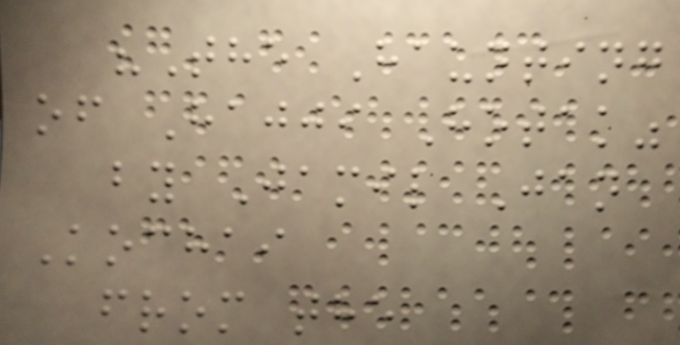"The Haunting
of Hajji Hotak"
by Jamil Jan
Kochai
from the
